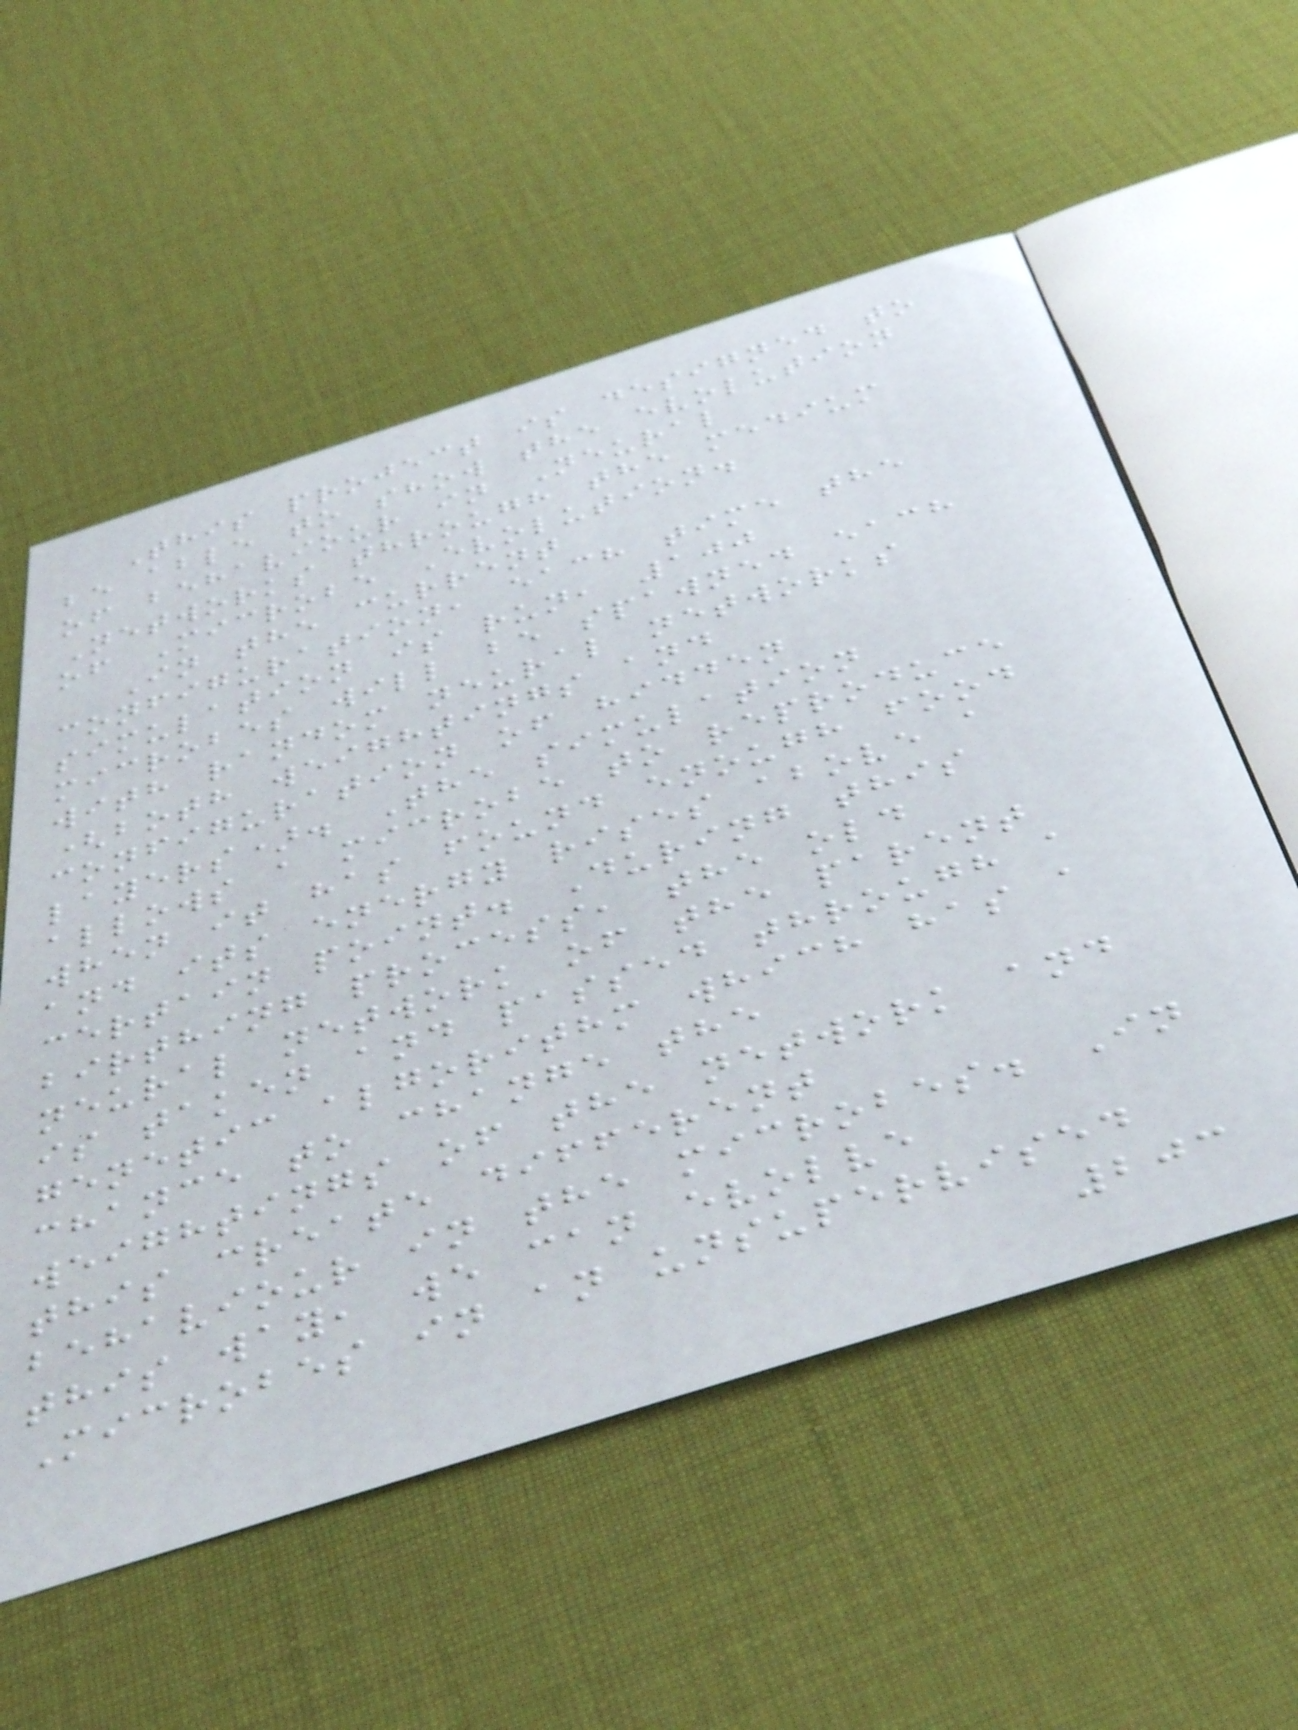This project is designed to
be able to show the evolution
of behaviour in Neural
Networks through the medium
of Microbe Evolution.
In the current
configuration, each time the
simulation is run, 100
microbes will be spawned each
with random neural networks
(both weightings and
configuration of hidden
layers). The simulation
allows a microbe to reproduce
when it has found enough food
and its energy rises above a
certain point. During this
birthing process, the old
neural network of the parent
is taken and passed through a
genetic algorithm which has a
chance to change the
weightings of the network and
this create different
behaviour in the microbes. In
this way, we can evolve
Microbes in an unsupervised
203
